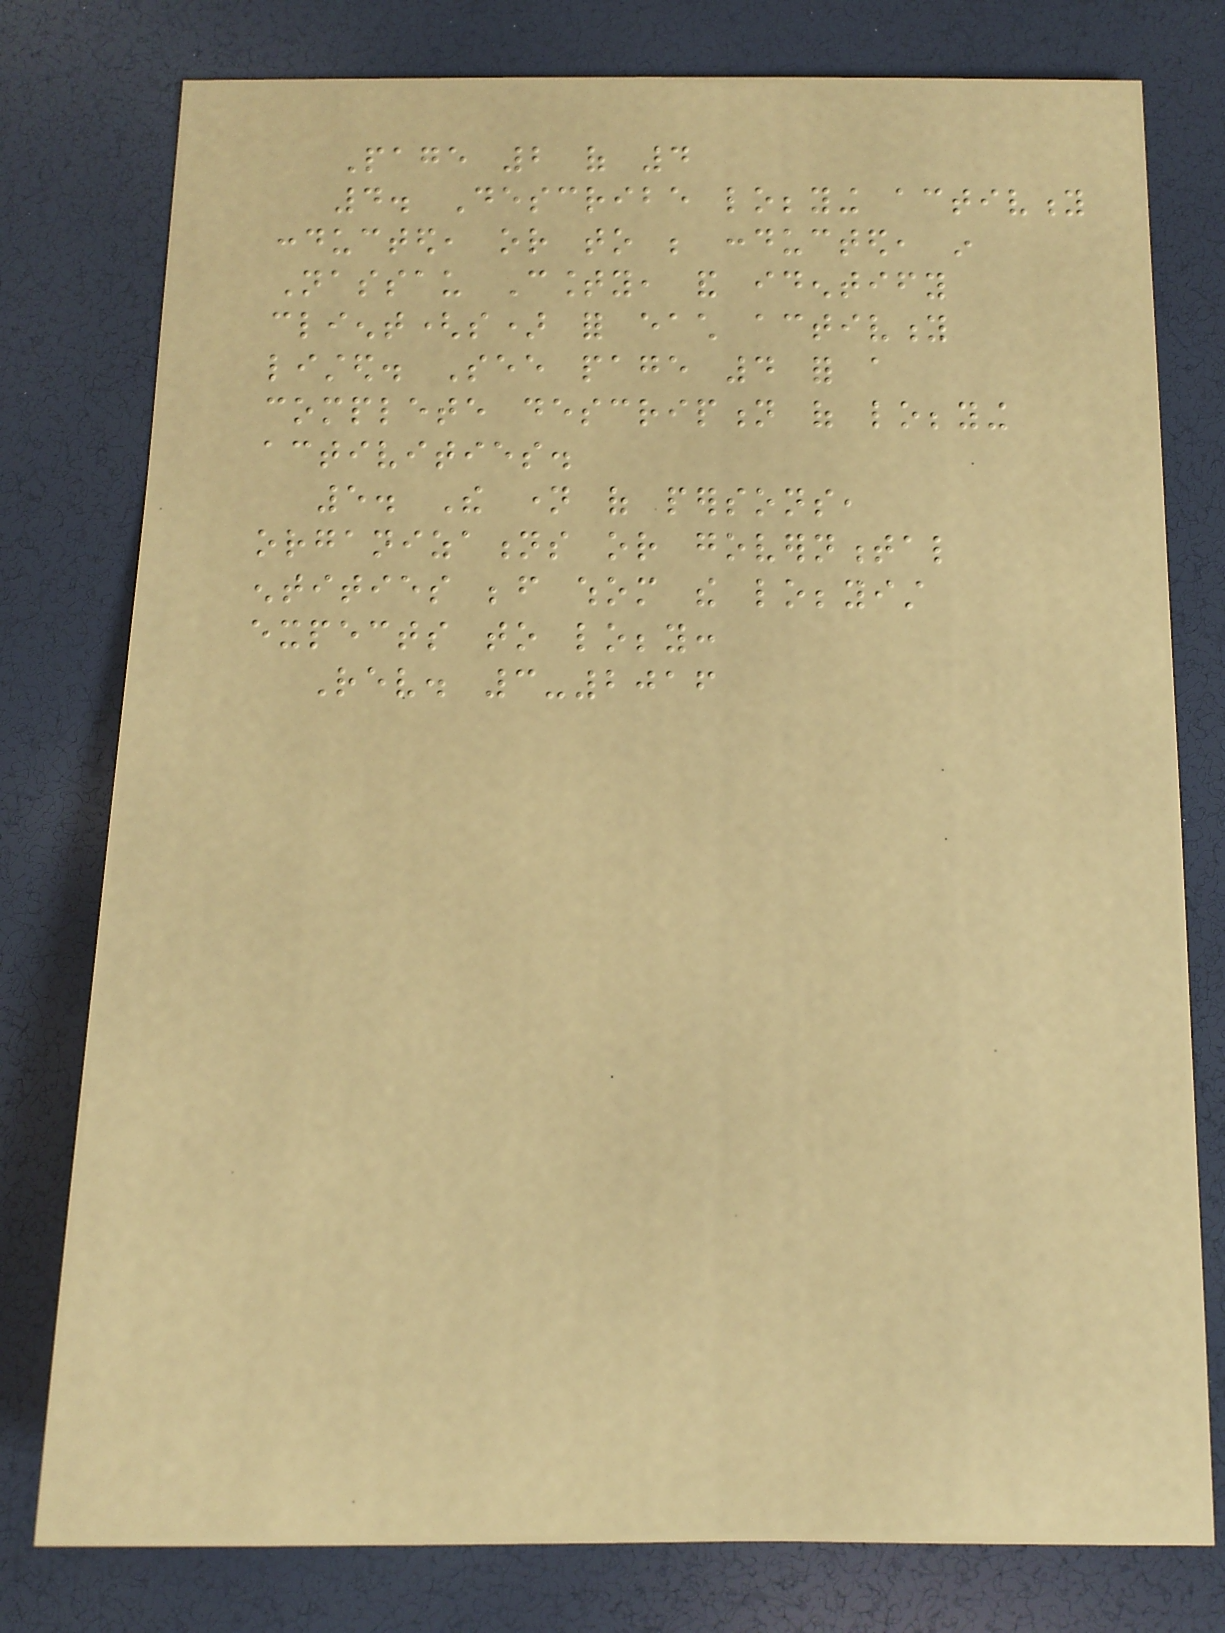Page 2 of 4
4. Describe lobbying activity
conducted, or to be conducted, in
Nassau County, and identify
client(s) for each activity
listed. See page 4 for a
complete description of lobbying
activities.
5. The name of persons,
organizations or governmental
entities before whom the lobbyist
expects to lobby:
Rev. 3-2016
